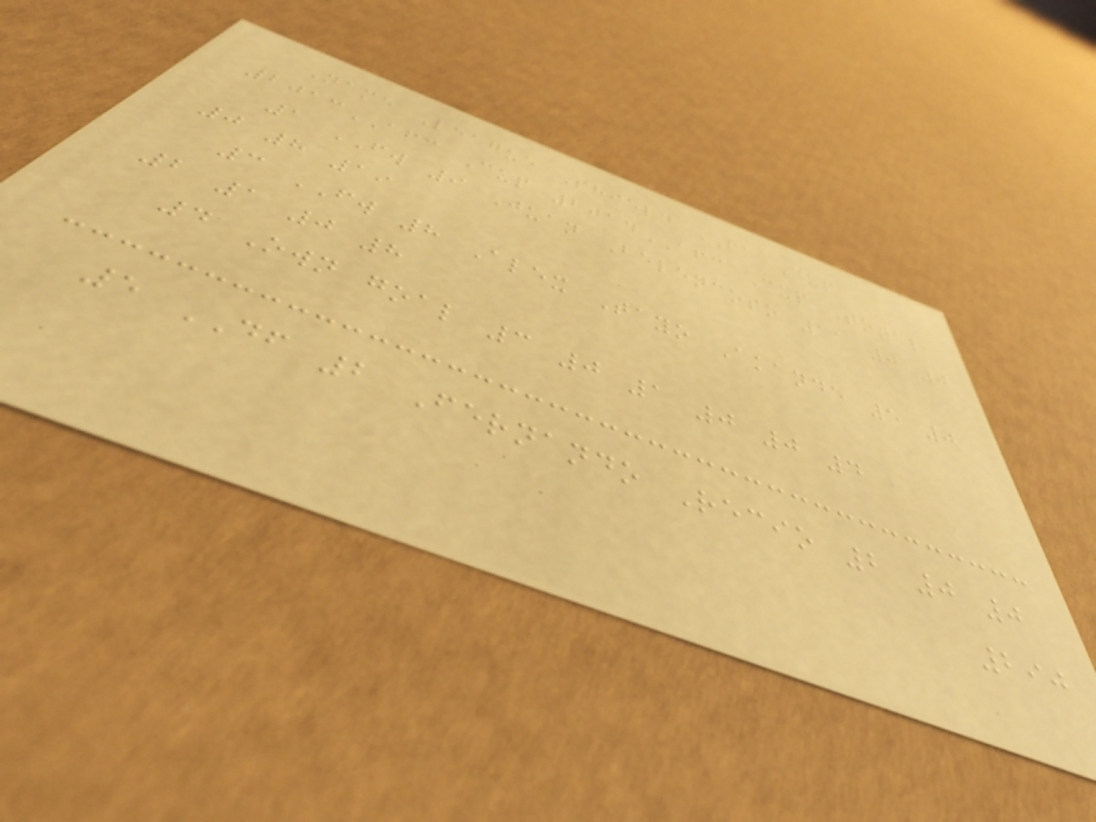Name League Shield FA Cup
2013AFC Cup 2014AFC Cup Total
1 FW 9 Juan Belencoso 11 0 0
0 8 19
3 FW 8 Alex Tayo Akande 5 0
2 1 0 8
4 Own goal 3 0 1 0 0 4
5 DF 2 Fernando Recio 2 0 0
290
